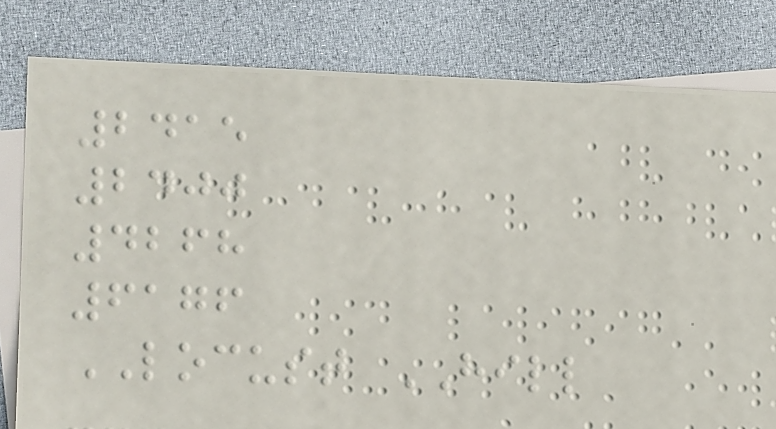2415
2400
4268
6176
LOCUST HILL
